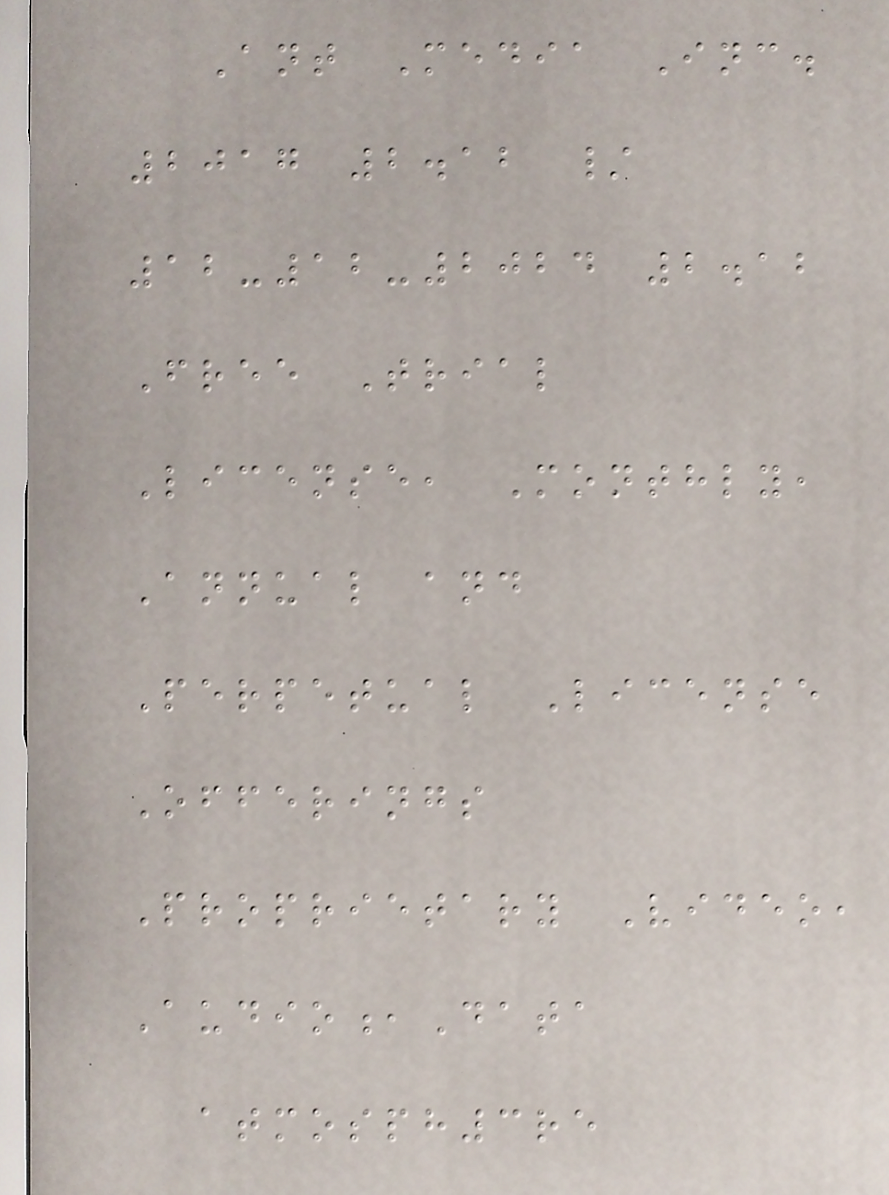Ant Media Inc.
2017 2.12 /
12-12-2024 2.12
Free Trial
License, Monthly,
Annual and
Perpetual License
Offerings
Proprietary Video,
Audio,Data
atmosph3re
